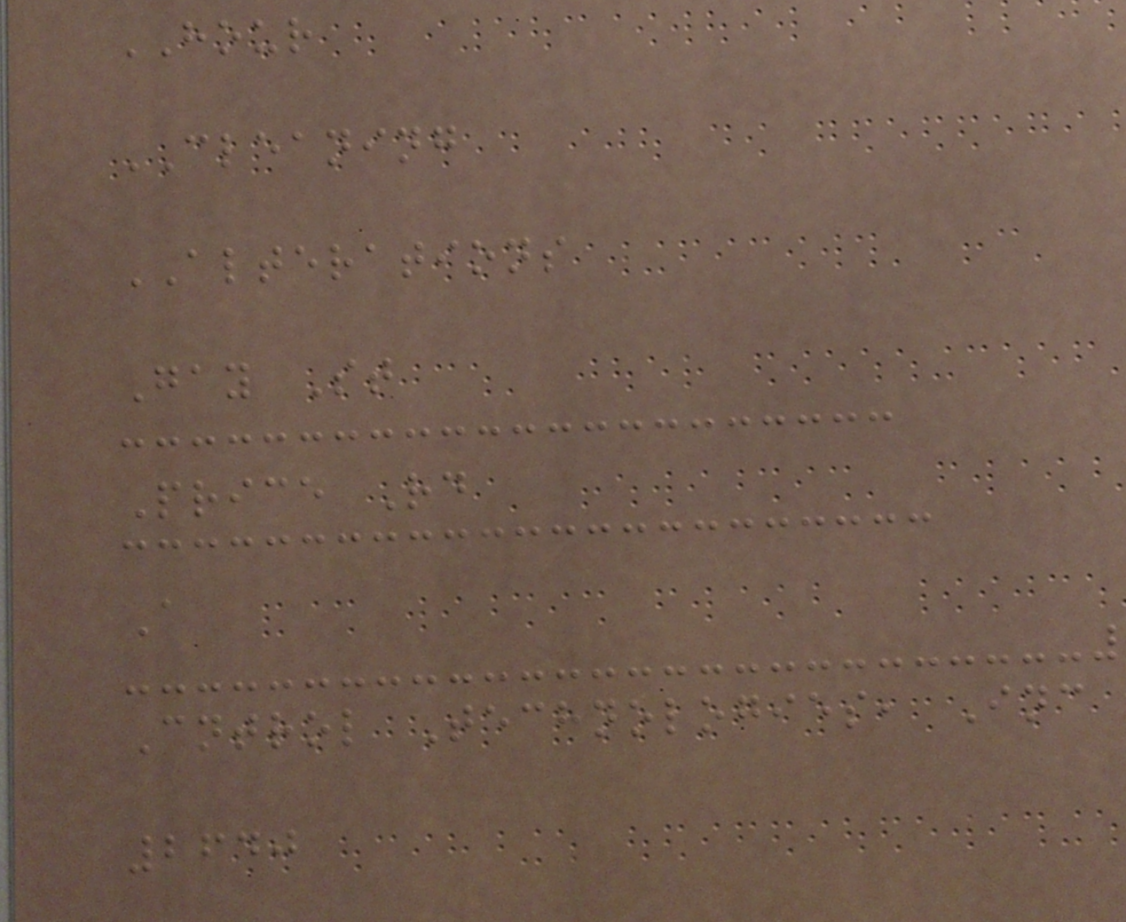HOUR
CLEANING
ALTERATIONS
Gay St
Price Rd
A
Cntrol Technologies, Inc
2640
